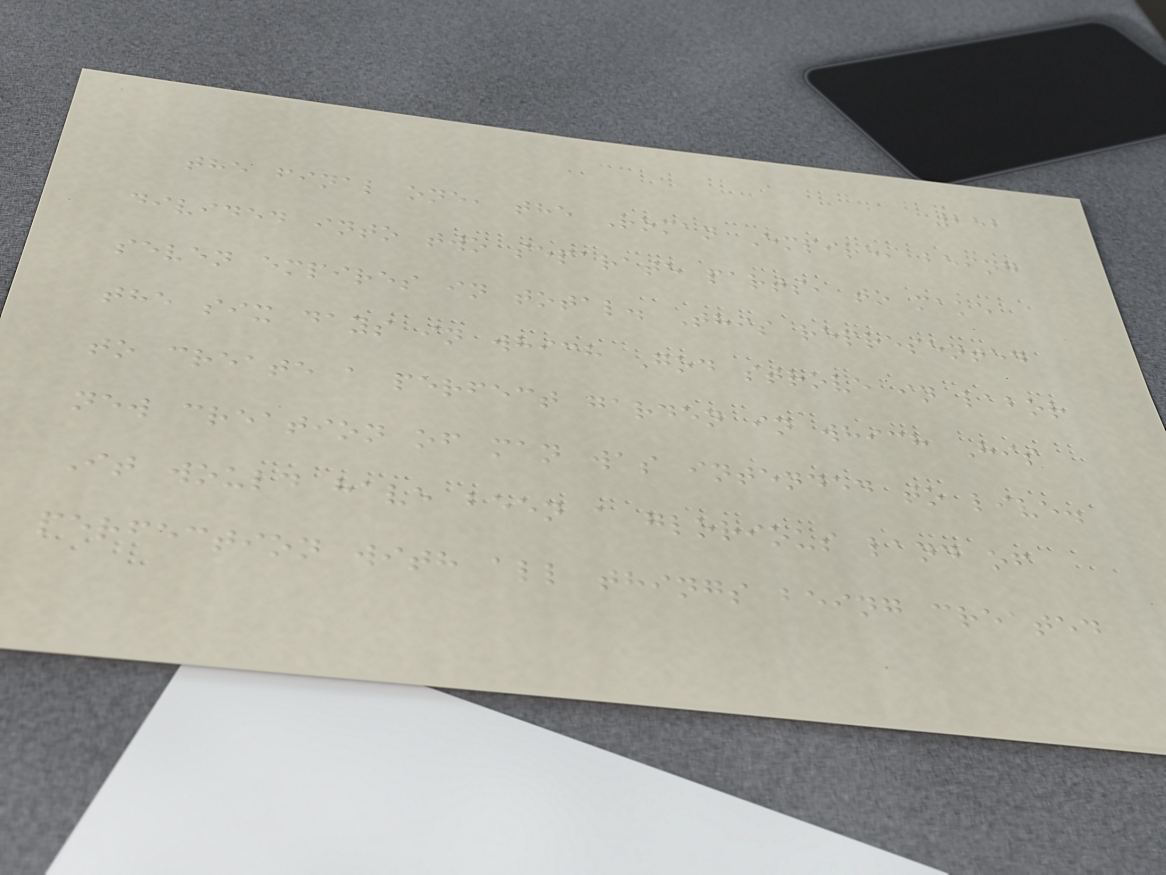252
the final one, the Roman Empire, being
divided into two separate parts, to make
seven empires in total. This represented
the six days in which God strove in labor
to create a perfect garden in which His
new creation of man was intended to live.
It would have been a glorious land of
perfection with all things being created
